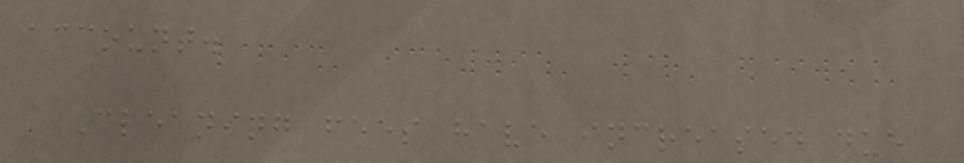account.
Cleaning fees have increased due
